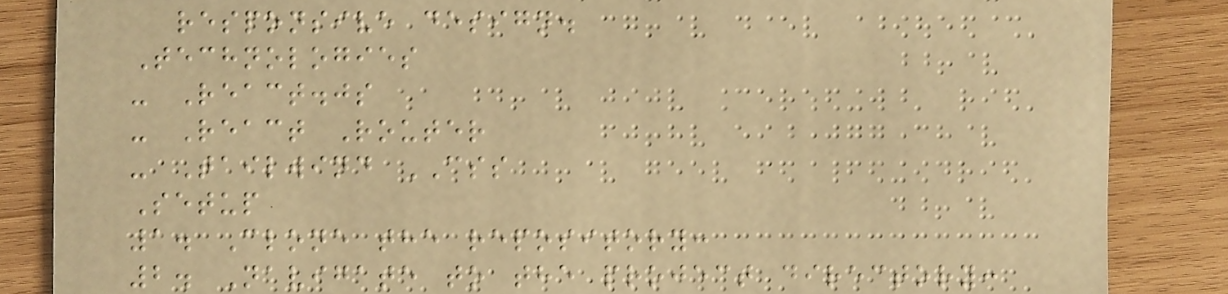responsive design.
Technologies
- React.js
- React Router
- Tailwind CSS
Setup
1. Clone the repository:
2. Navigate to the project directory:
